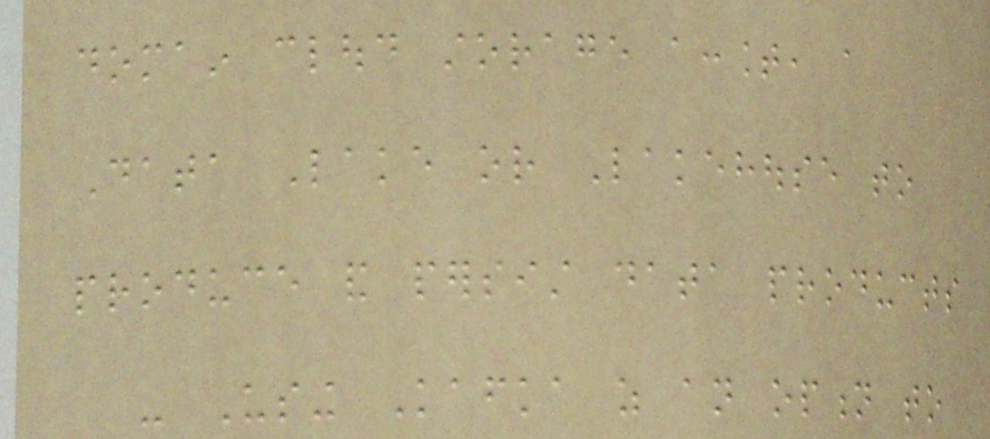domain cloud storage account, a
Data Lake or Lakehouse to
produce and persist data products
- Using Kafka as an option to
